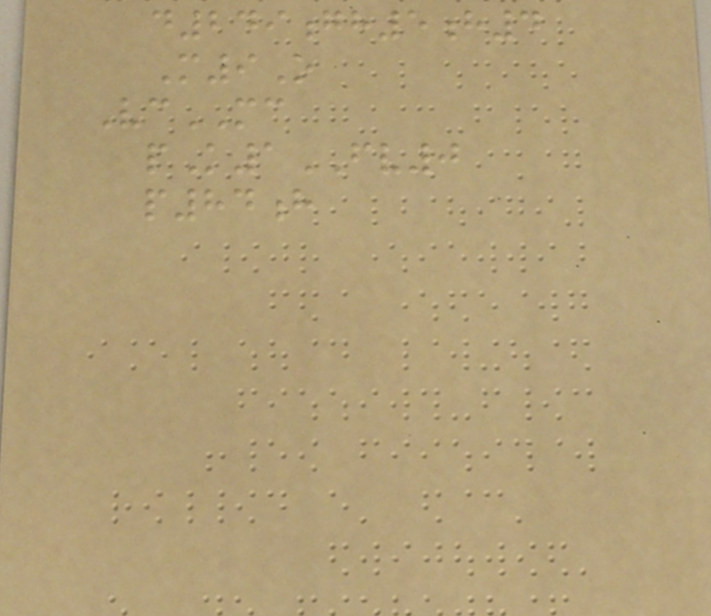d249gh5h4
M9O
VcMC
pK1FV0
p84h
